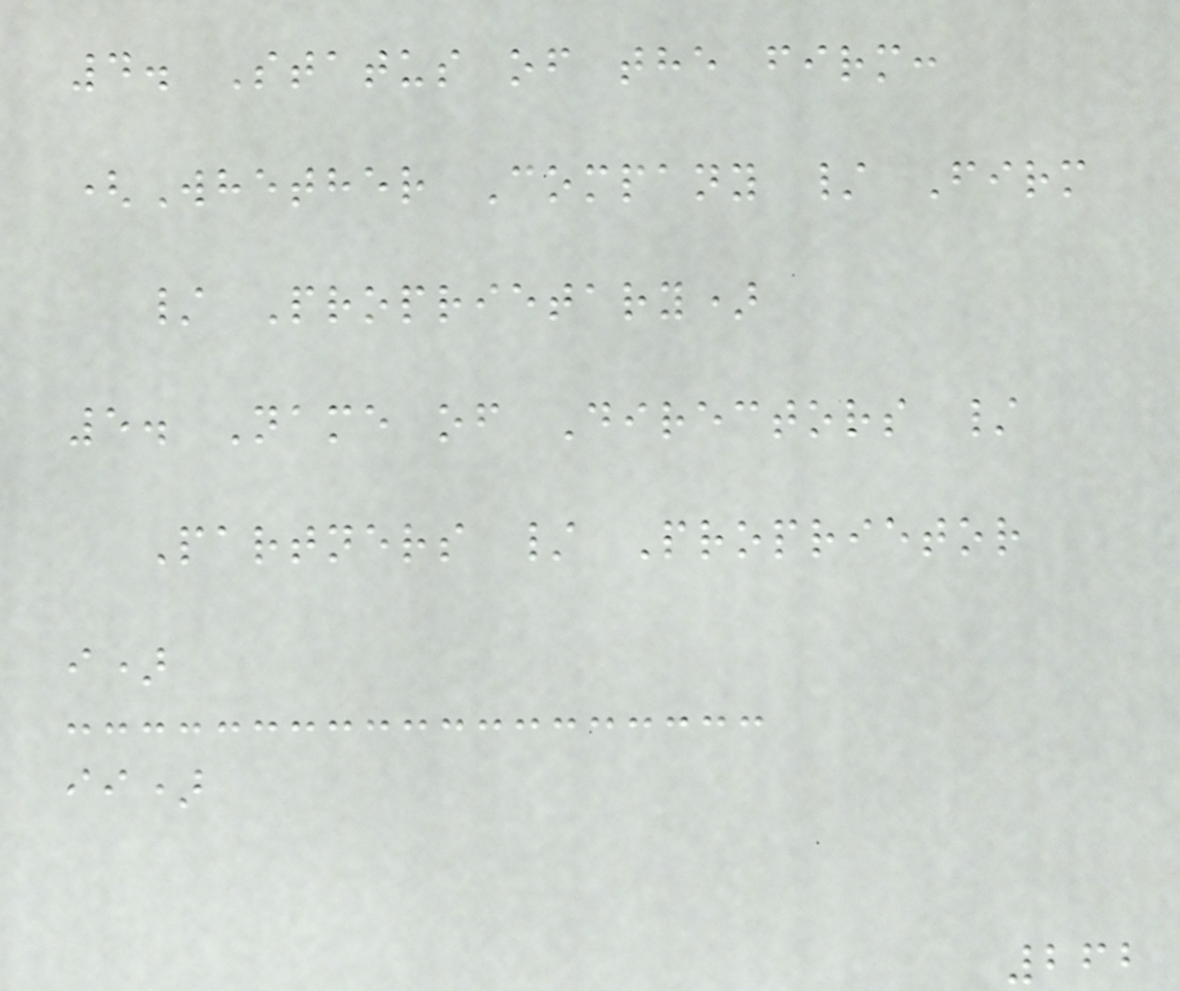4. Status of the firm:
(Whether Company / Firm
/ Proprietary)
5. Name of Directors /
Partners / Proprietor
i)
ii)
262
